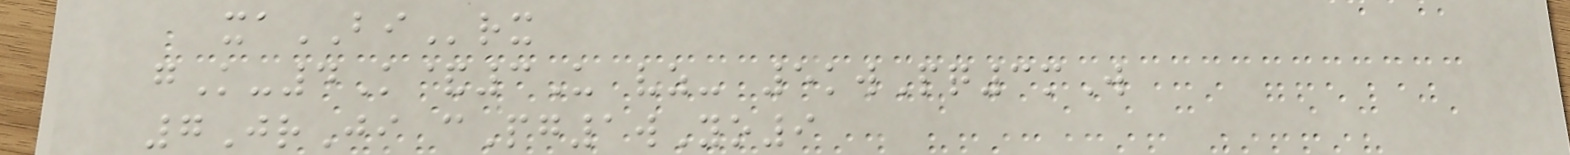xaBIrx
gK-4K&3U vz- 5kwPq3mW
7JrJi cPg1wYo9
